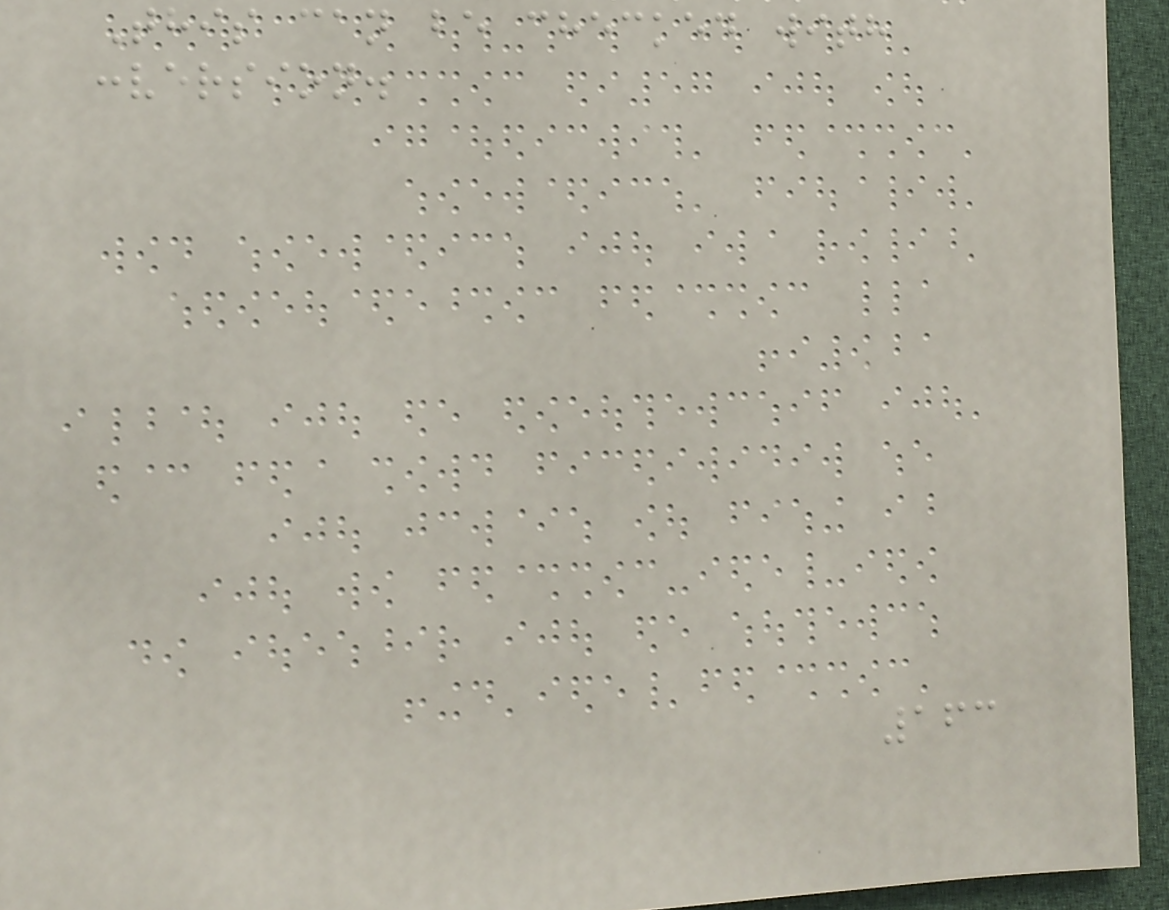This can be checked with
:version.
163
